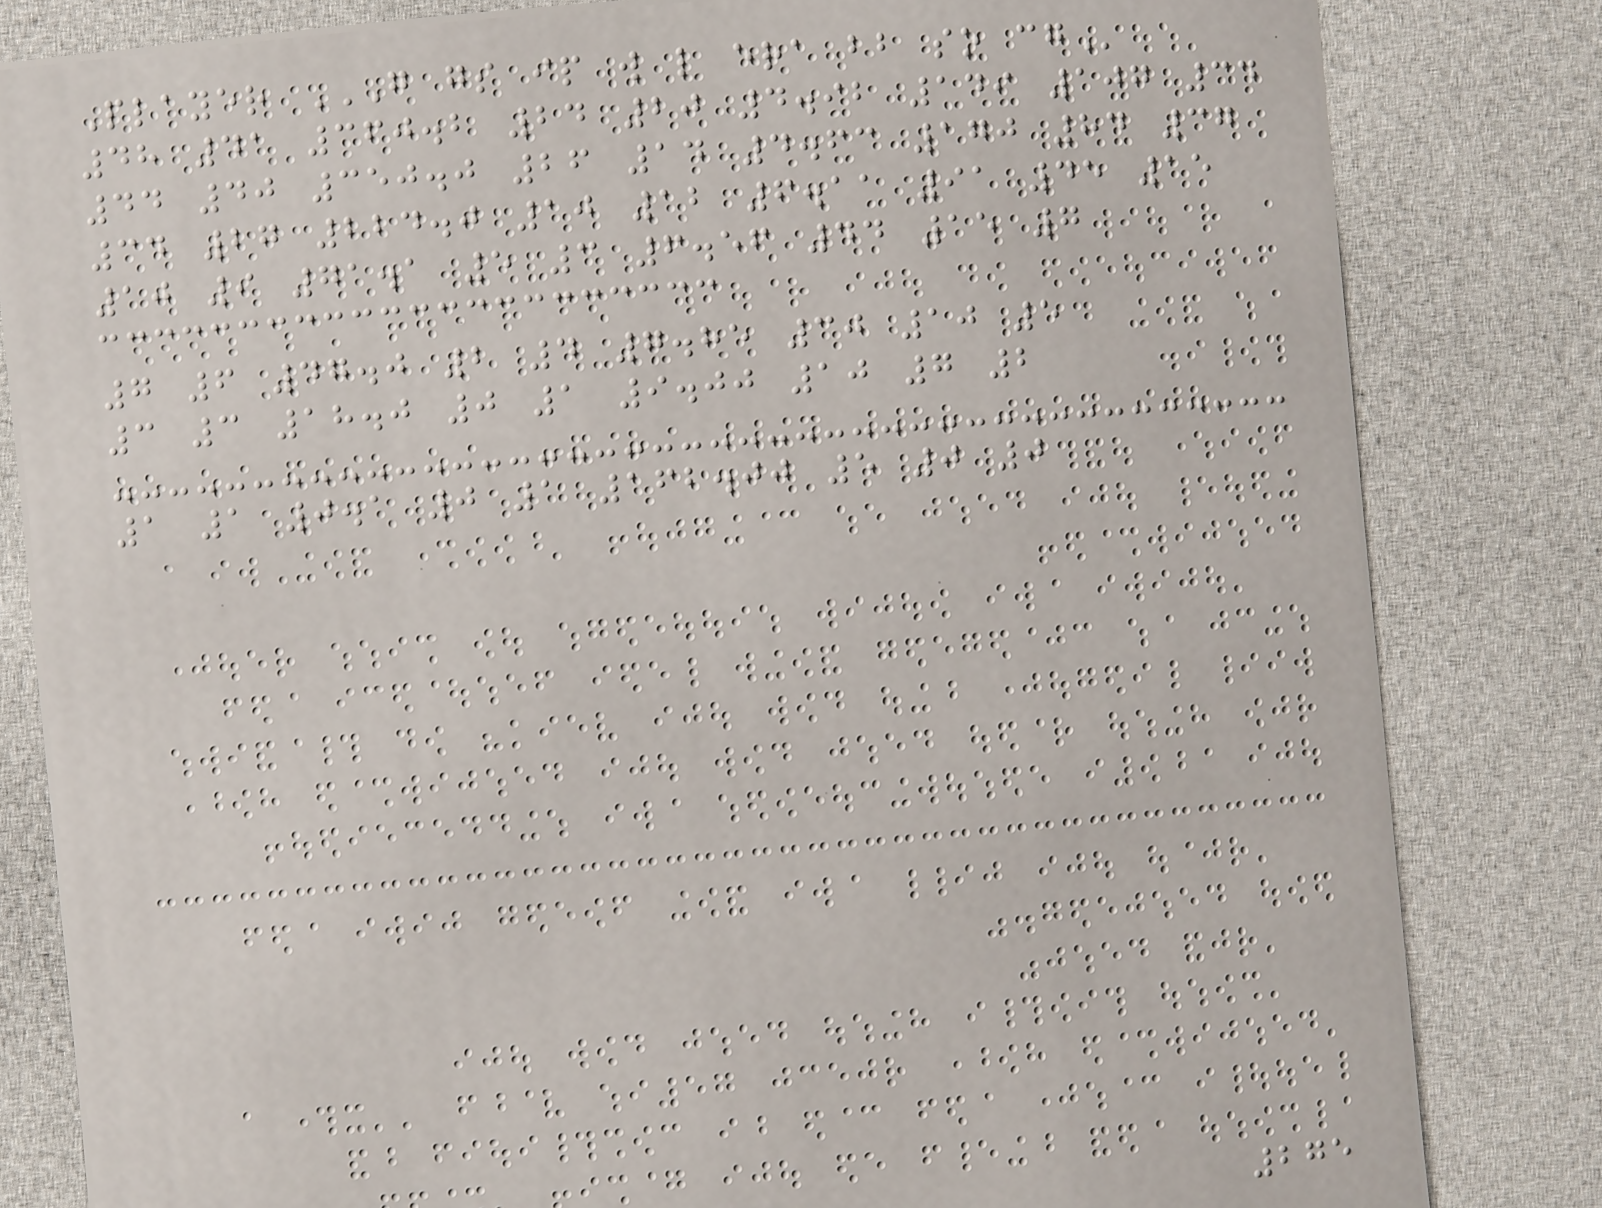Player G GS IP W L ERA BB SO CG
48 41 360.2 24 20 4.92 149 107 34
44 40 350.0 26 14 4.63 170 84 37
34 27 224.0 10 12 6.11 91 45 15
10 9 71.1 5 3 6.56 44 15 7
7 6 47.0 2 4 7.85 30 10 5
3 3 18.0 0 1 9.00 10 7 2
1 1 0.1 0 1 162.00 5 0 0
275
